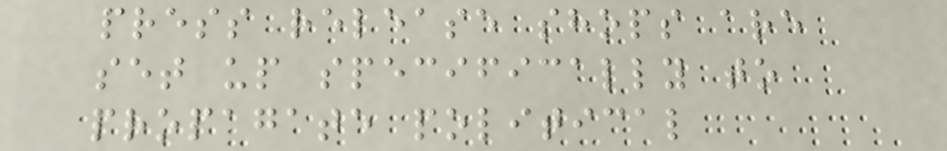press release shops are
set up specifically to
propagate political
